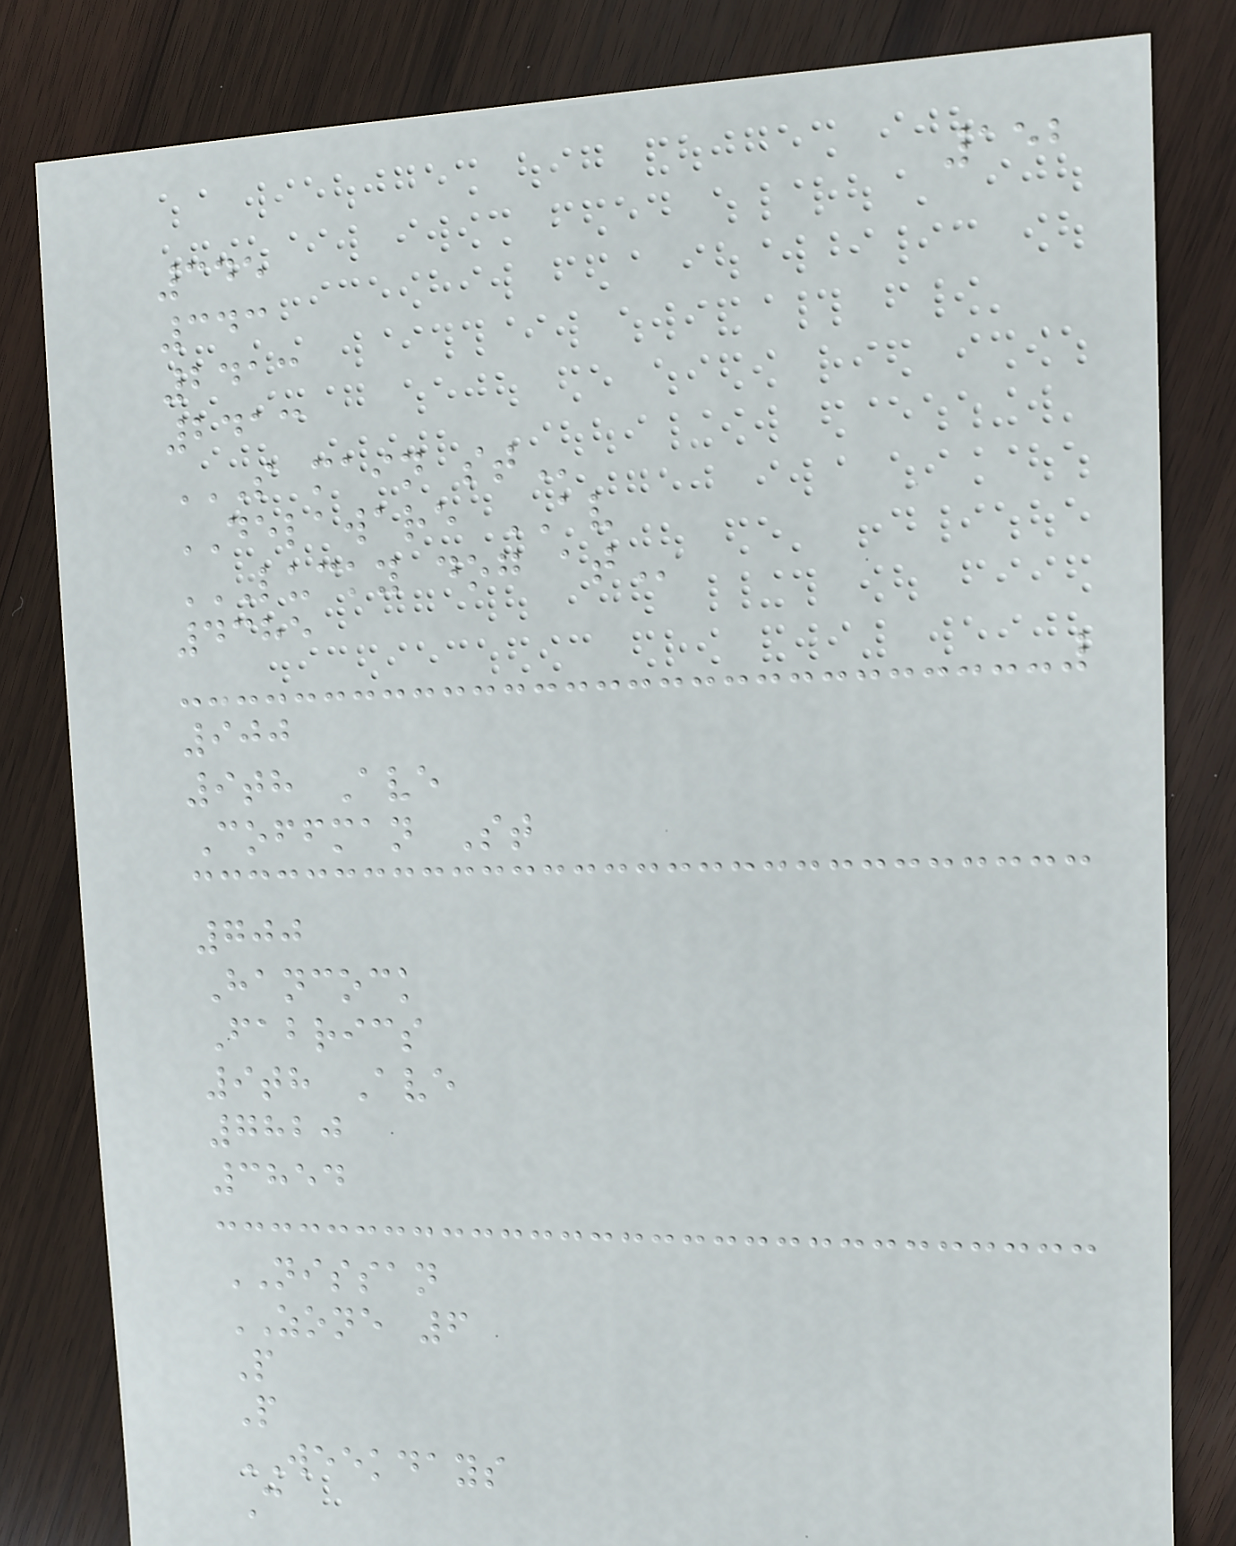152
345
343
2413
2413
S MAIN ST
DELAWARE AV
LUCKY DOG AT
4385
900
9th Ave
Coffman St
700
Hancock
Fabrics
9th Ave
7820
3854
NISSAN
ZONE 6
P
P
WEEKDAYS
C
